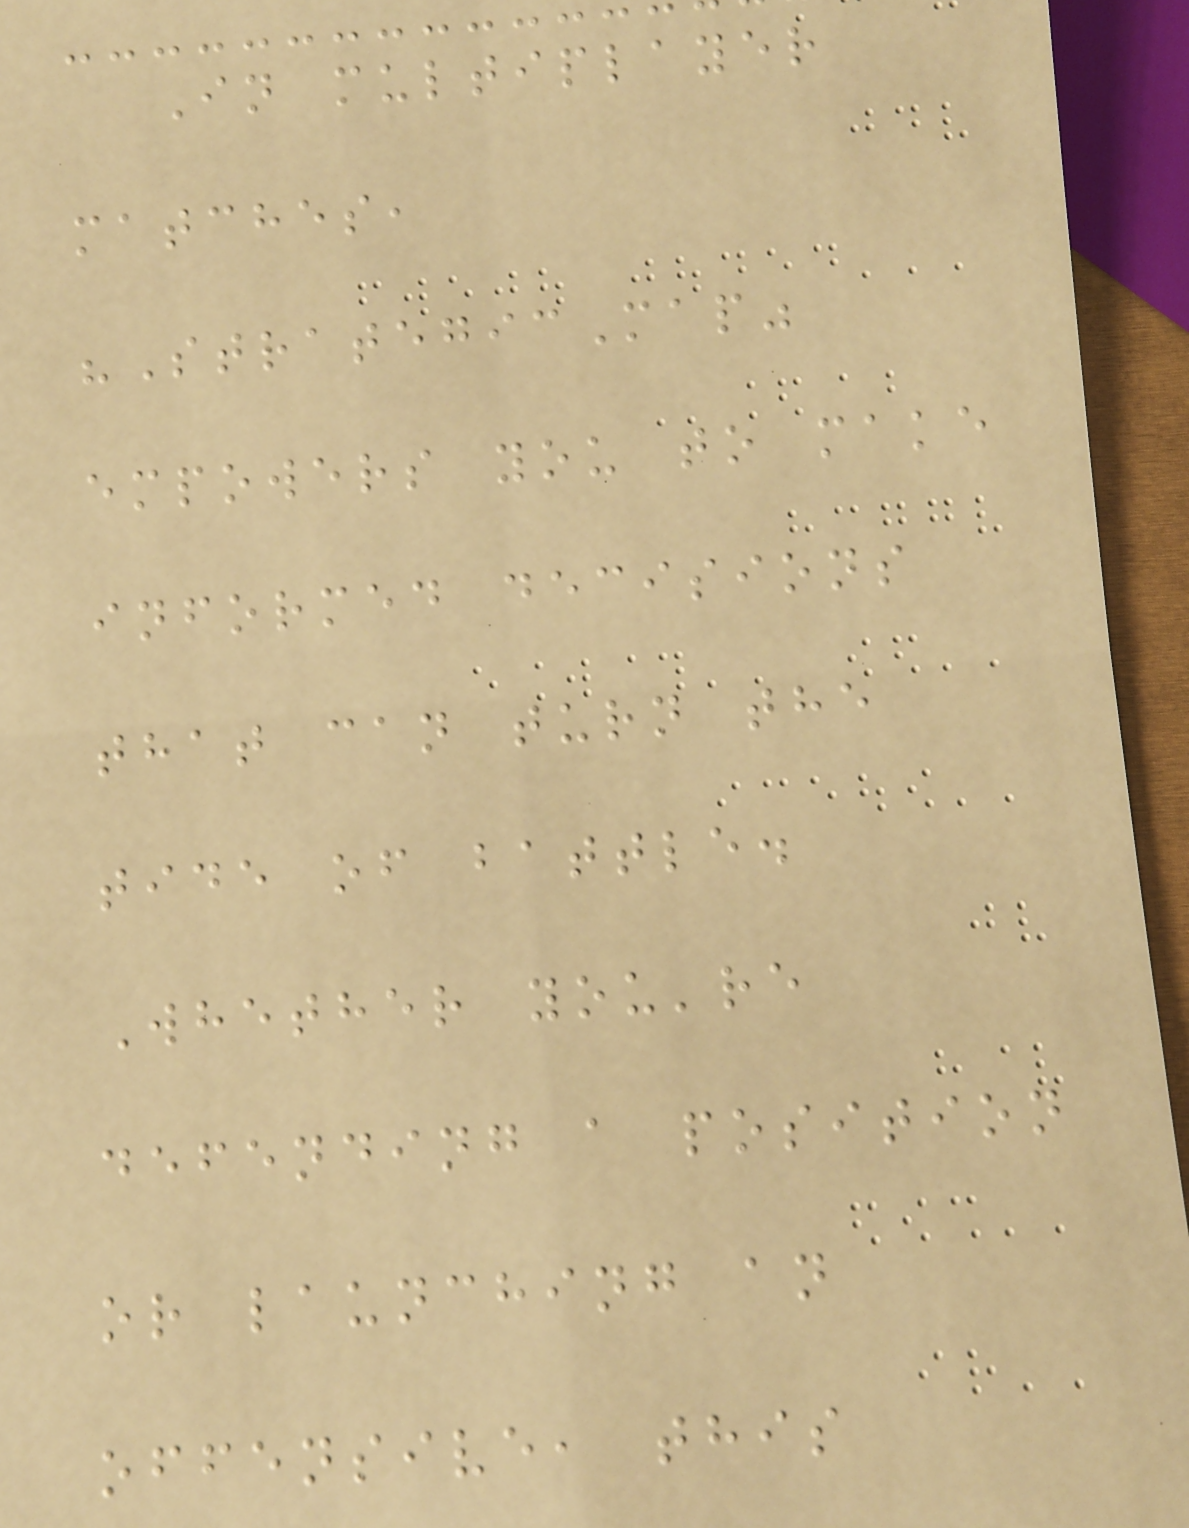In multiplayer
matches,
"StrategicMap"
empowers you to make
informed decisions
that can turn the
tide of battle.
Whether you're
defending a position
or launching an
offensive, this
